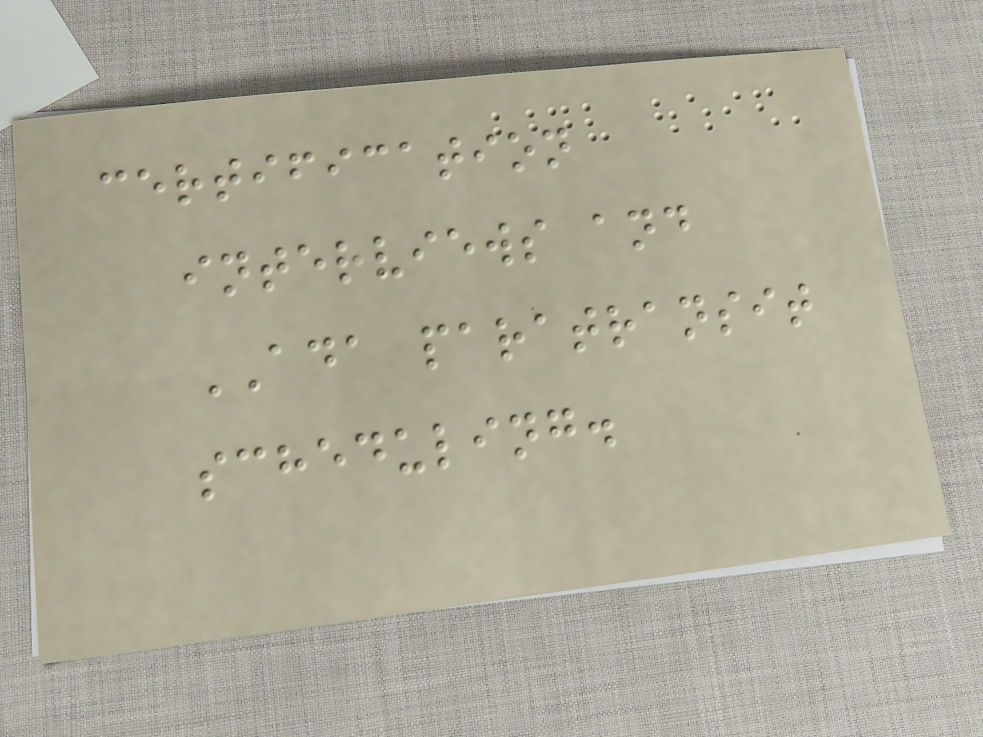certification
interviews and
ADA paratransit
scheduling.
